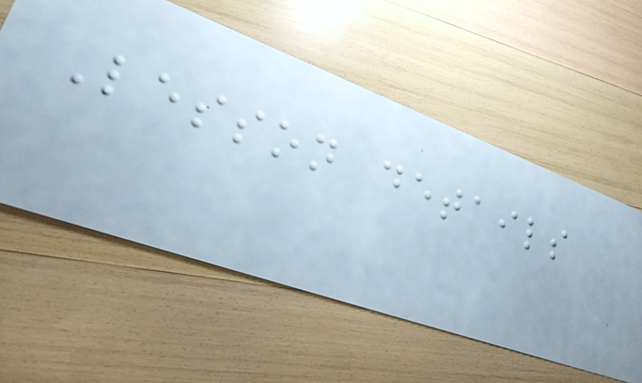Lesson details
